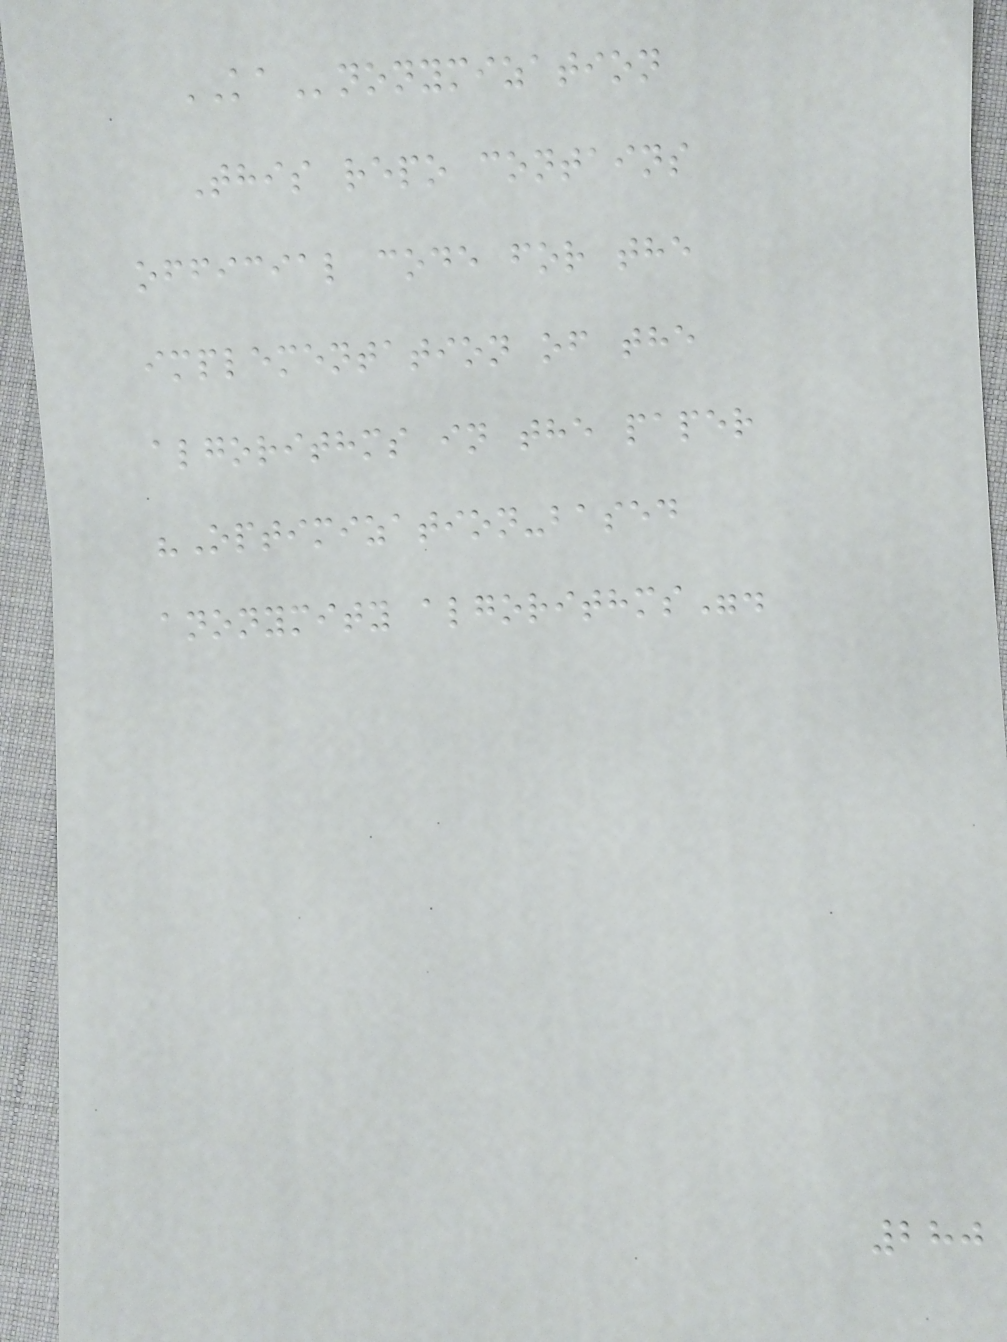KAnonymization
This repo contains
official code for the
implementation of the
algorithms in the paper
"Optimization-based
anonymity algorithms".
280
